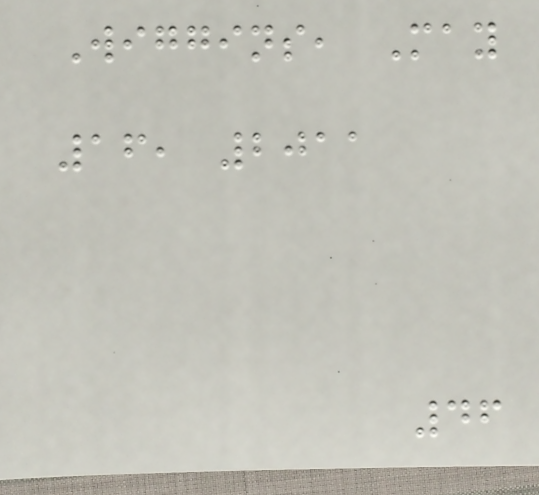Wiggins, May
16, 2011
46
